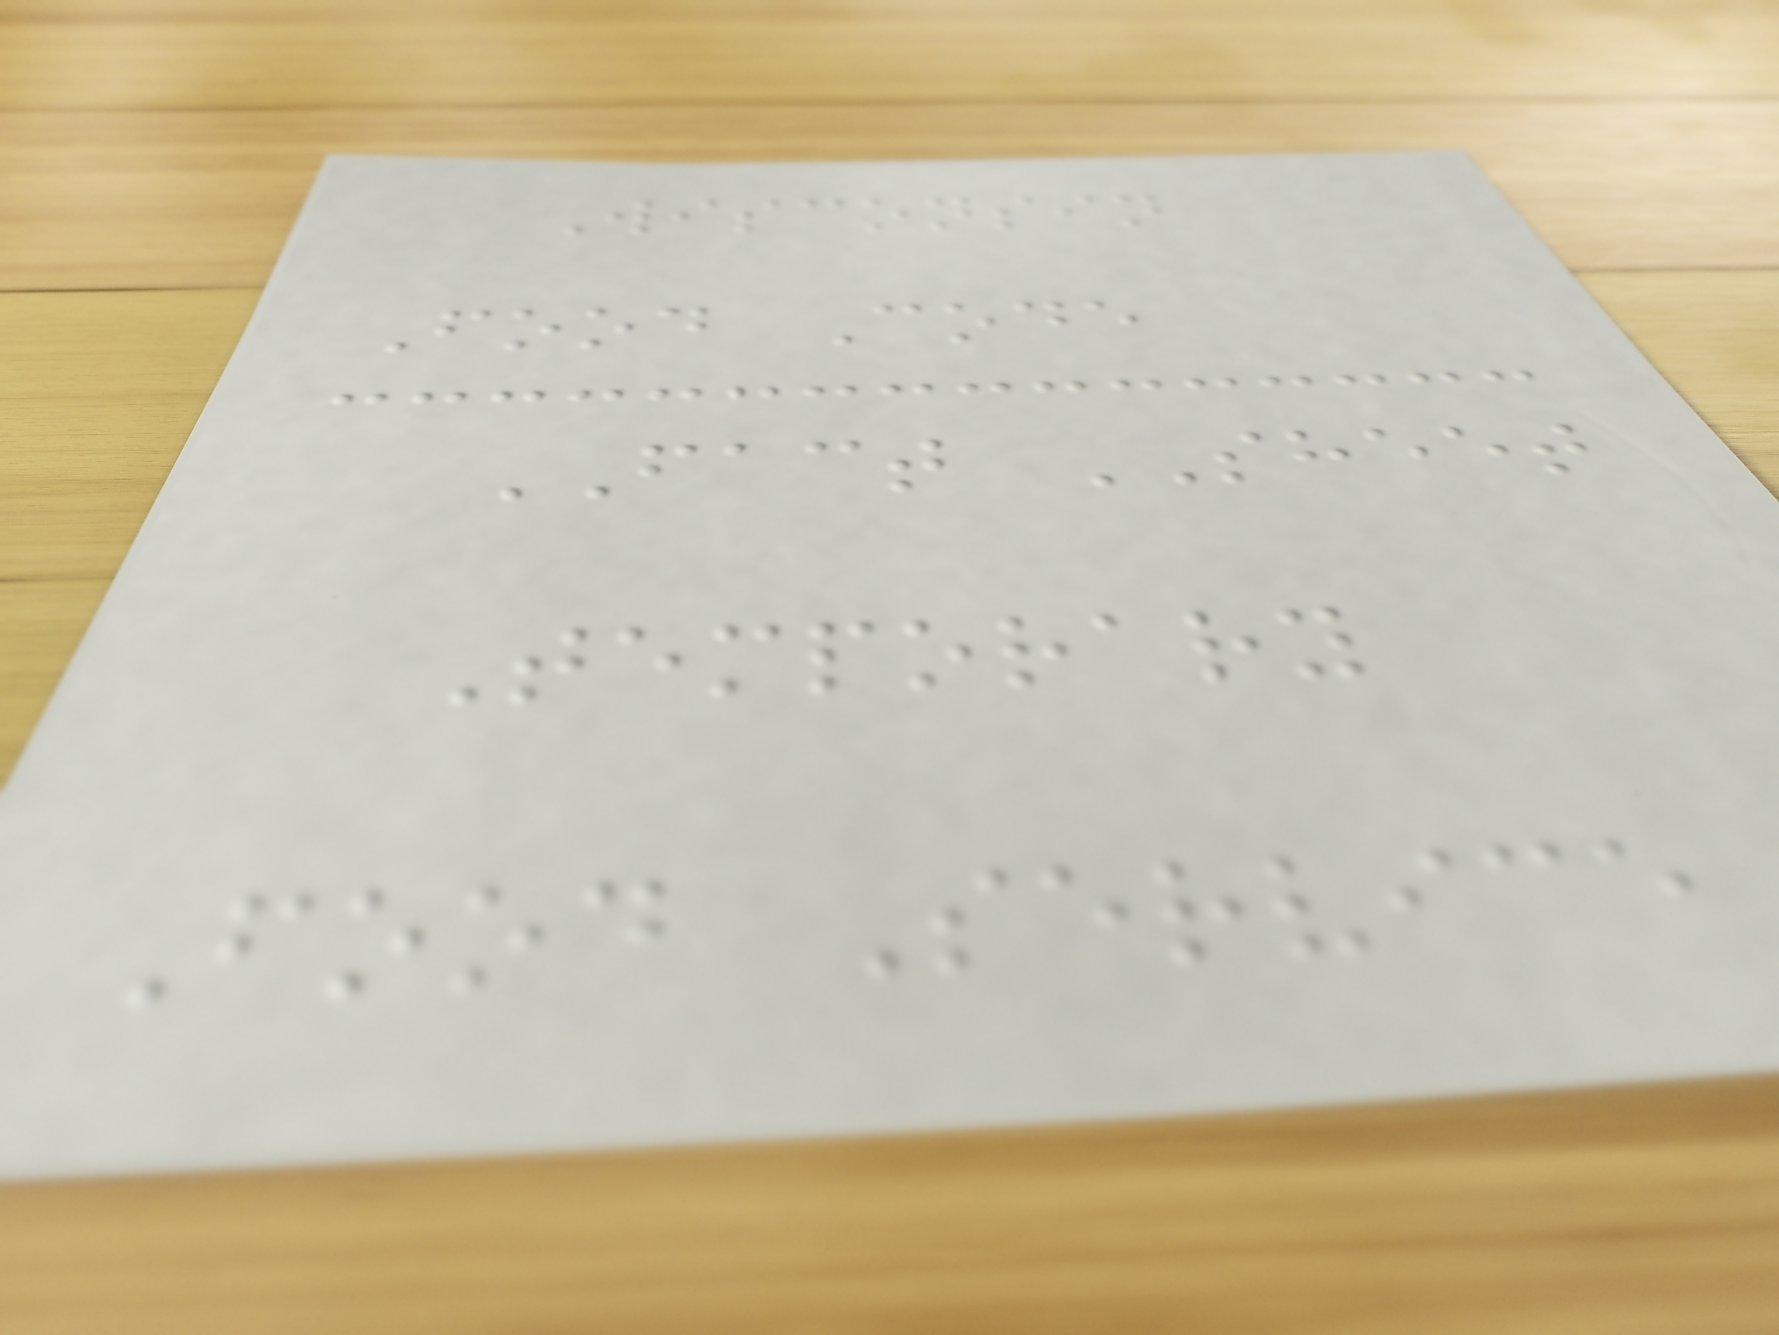Wisconsin
Food Code
FACT SHEET
Temporary
Food Service
